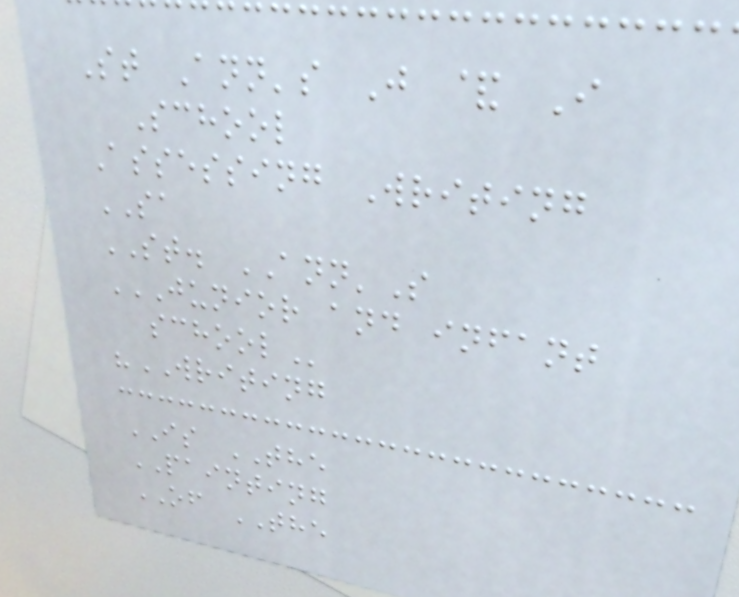St Ann's J & I
School
Assessing Writing
SA
ST. ANN'S
JUNIOR AND INFANT
SCHOOL
"WRITING
IS THE
PAINTING
OF THE
